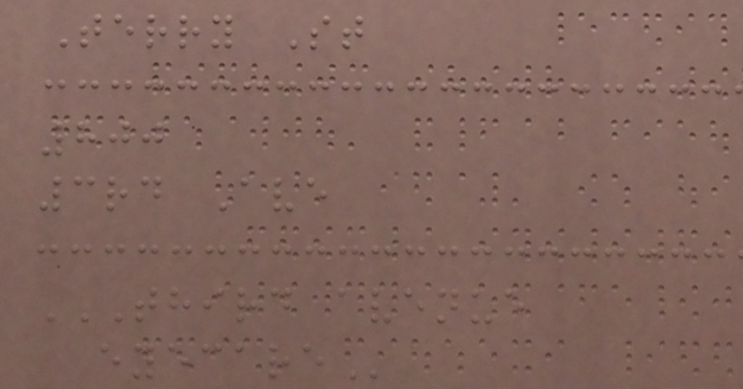Terry St
800
3rd Ave
THIRD AVENUE
EYECARE
